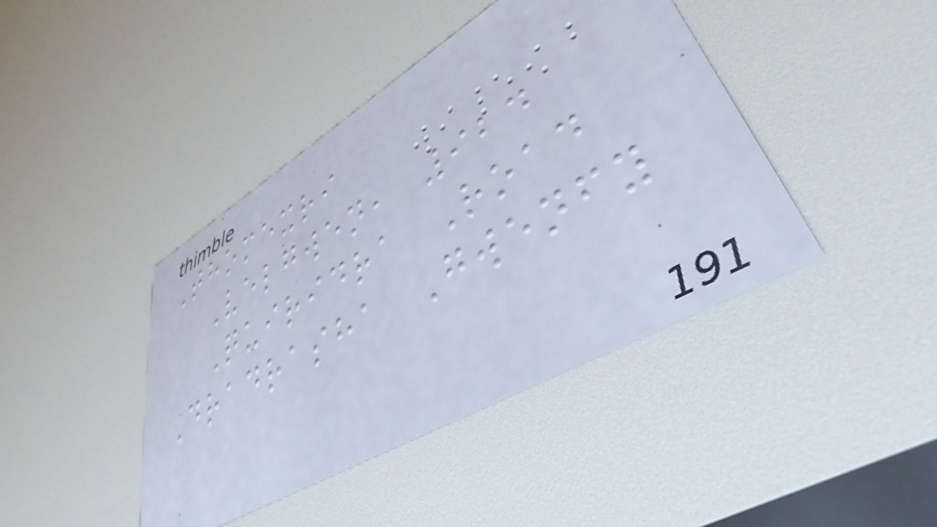Thomexri
Velgwen, 924
Quiridra Road
Dradrasha Gwenfy
